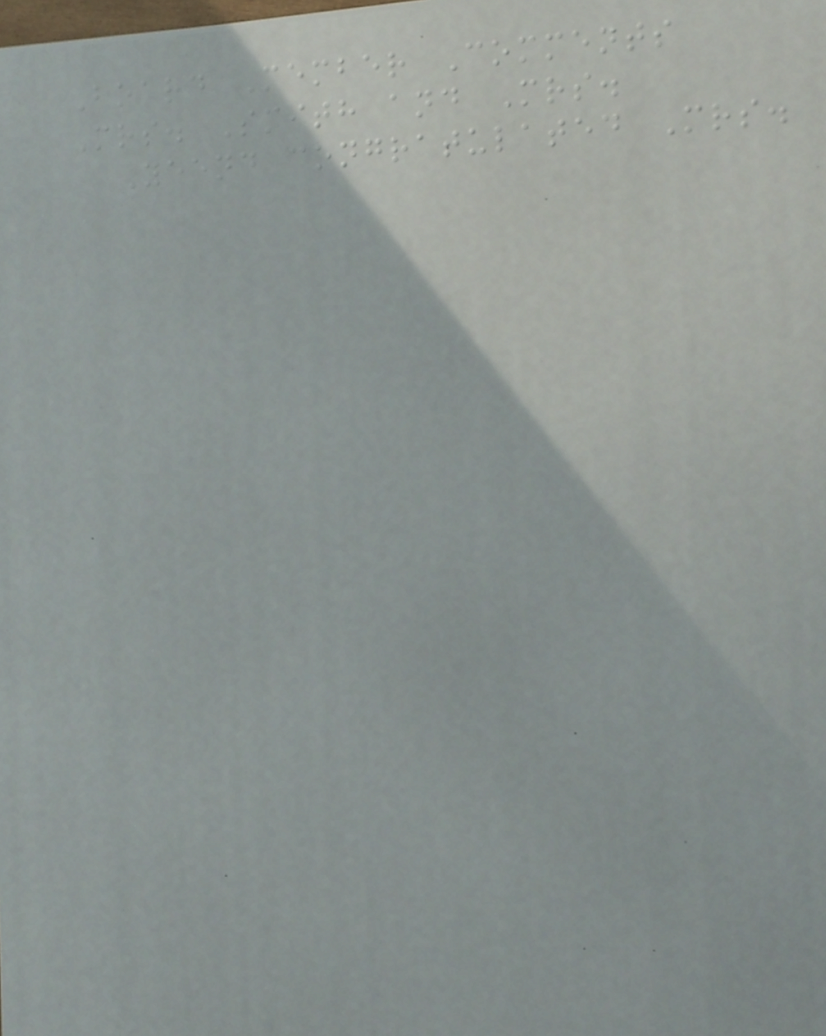Board Member Comments
Mrs. Smith and Mrs.
Yeend congratulated Mrs.
